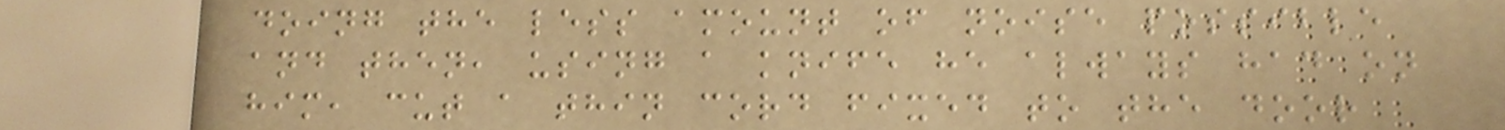doing the less amount of noise possible
and then, using a knife he always had on
him, cut a thin cord fixed to the door
